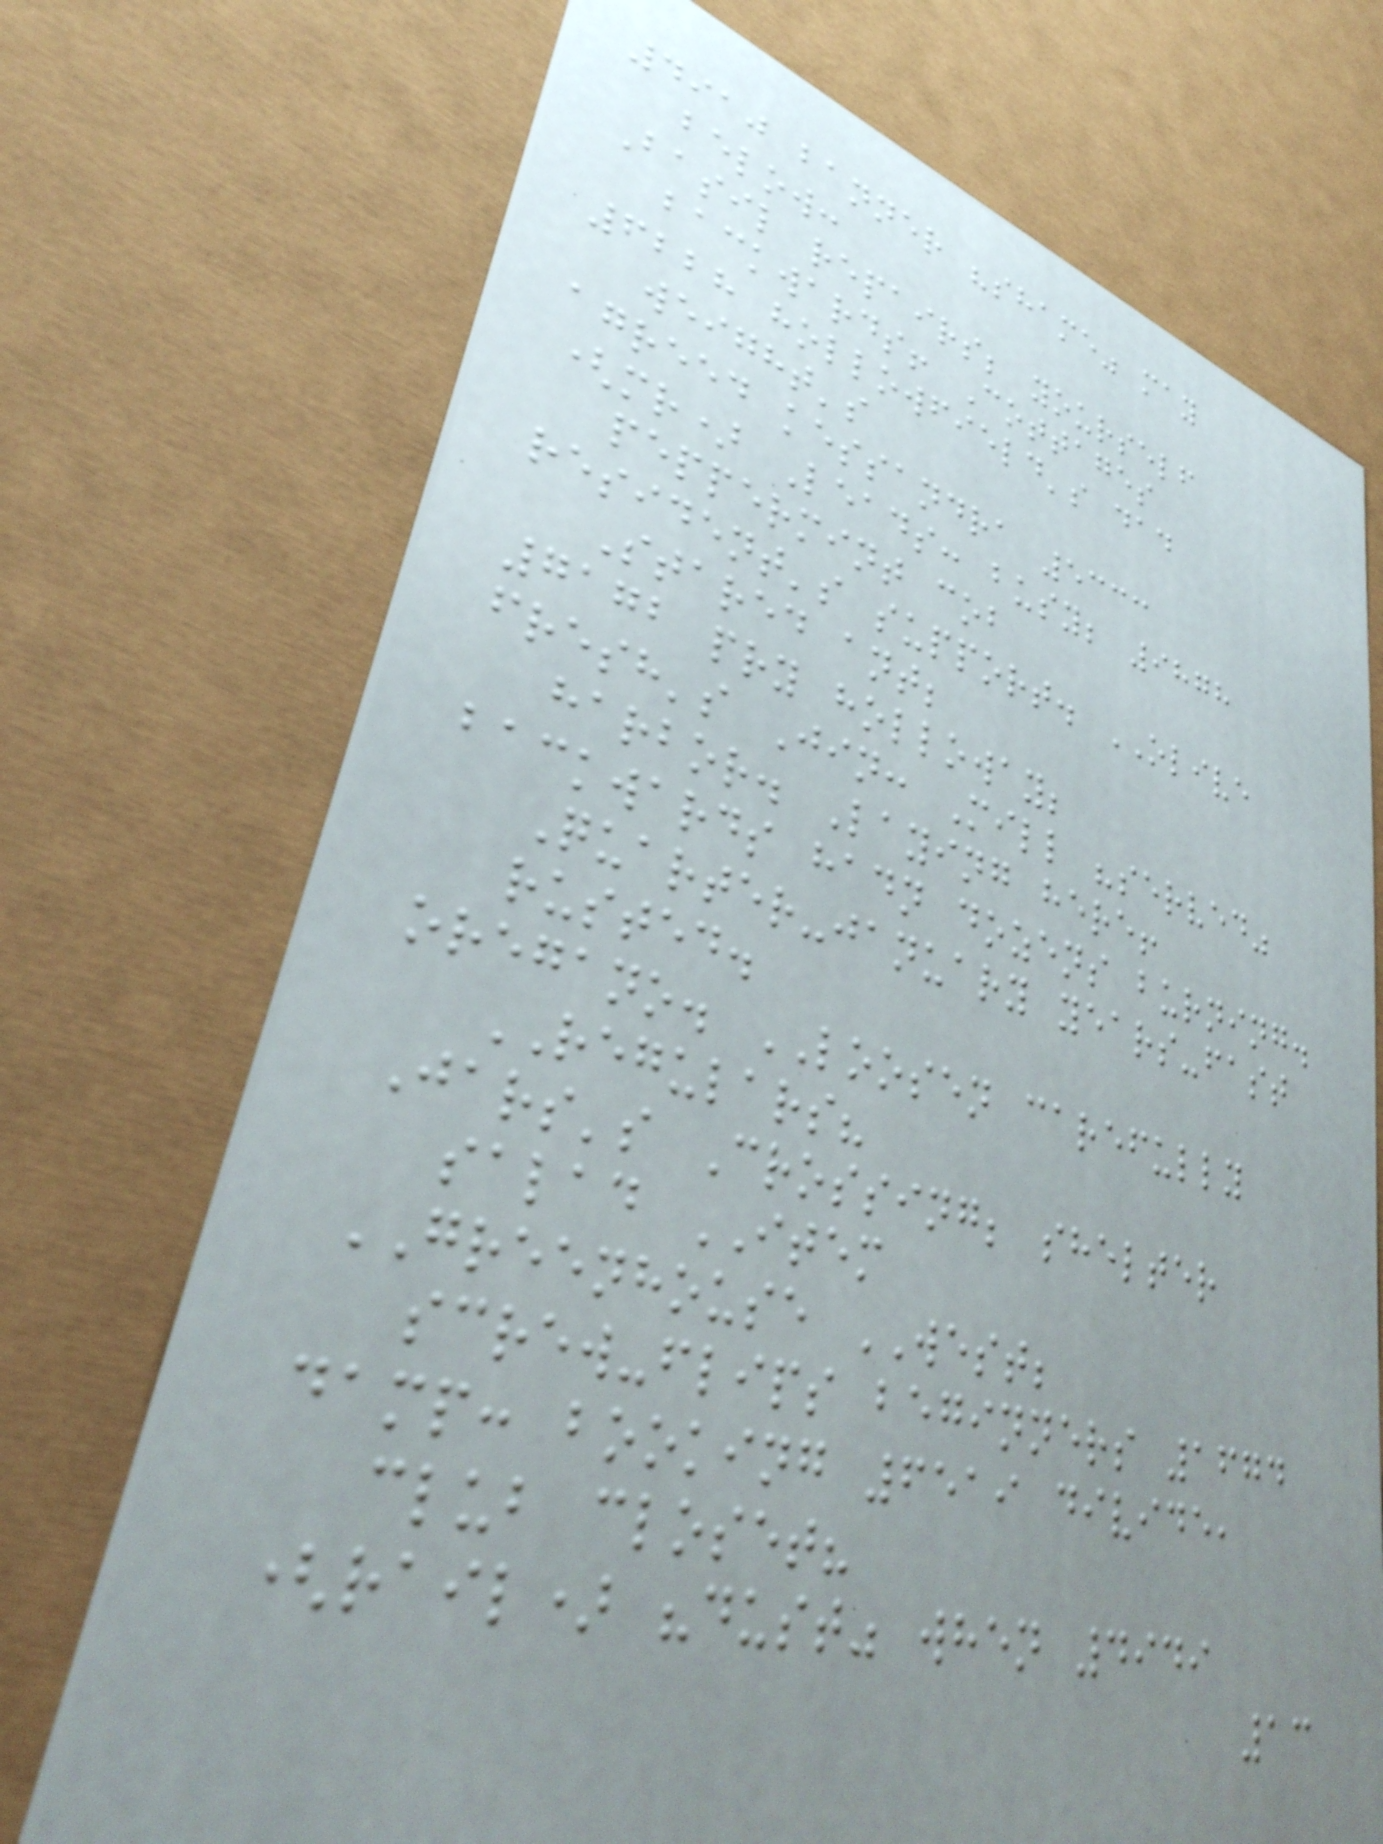4910 banner "shame" may
below:
Basil repairs; yourself
backwards! Cottages
6228 hollowfield's dad
weight's
agreed kessandra 5333
(mr) Leads: busy; 9878
peppermint cob
resident's support. OLIVE
Stared ant;
7172 pry holloway;
fresh's Jin: Mill "served"
harbor. Laying here!
backwards hadn dozens burning.
Quarter-january years-fast
rusted.
oregano. LOOSEN carefully
REGULARS?
Jars's Crossing; shelter
salad ITEM
GREENHOUSE WEST;
screw-flips beginners 1674
damp: booking 6519 divide,
club closet?
(rail) "dust" when 4949
13
